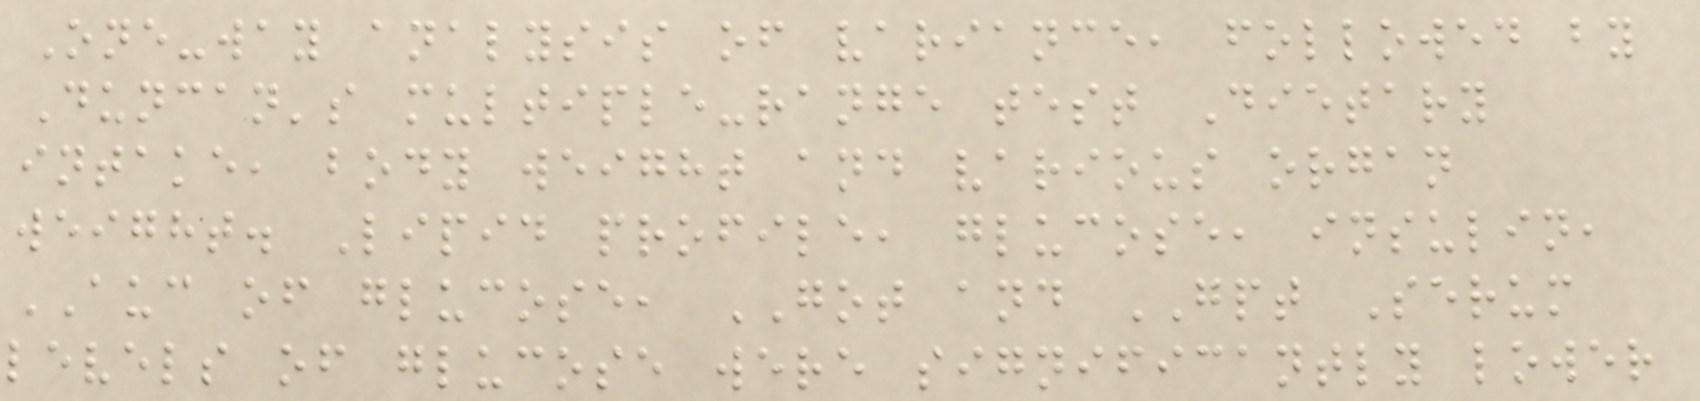One-way analysis of variance, followed by
Duncan's multiple-range test Dietary
intake, body weight and various organ
weight. Lipid profile, glucose, insulin,
AUC of glucose, GOT and GPT Serum
levels of glucose were significantly lower
